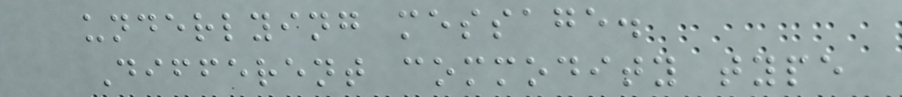underlying message.
Different commodity type
